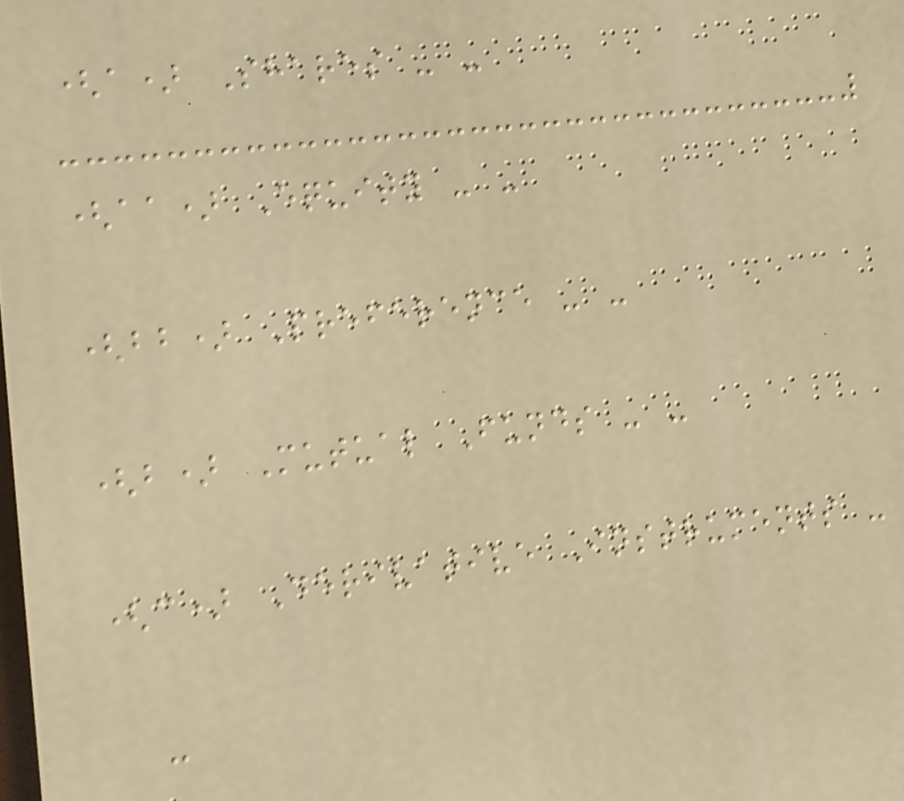(a) Shares - -
(aa) Equity - -
(bb) Preference - -
(b) Mutual Funds - -
(c) Derivative Instruments -
-
